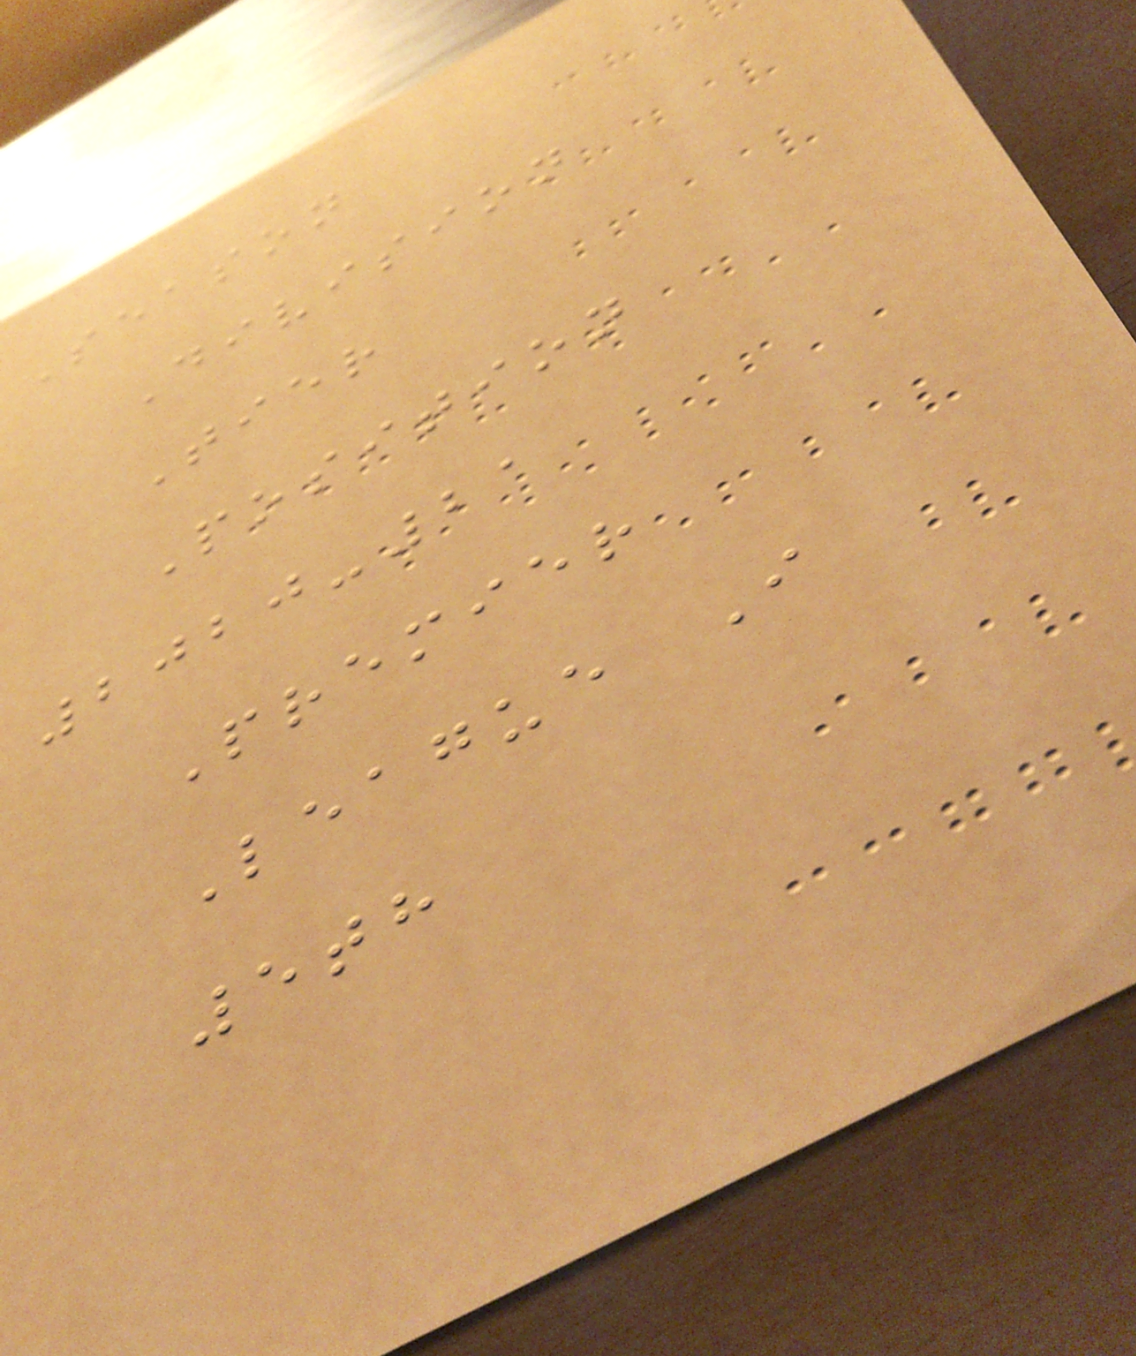Season
Division
Tier
Position
2020-21
Premier
League I
5th
